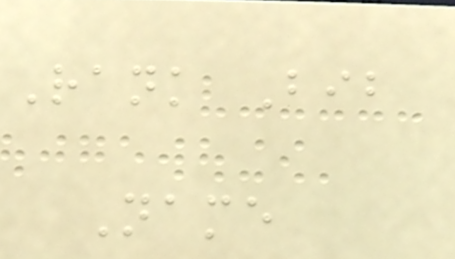Rank Bib
Name
